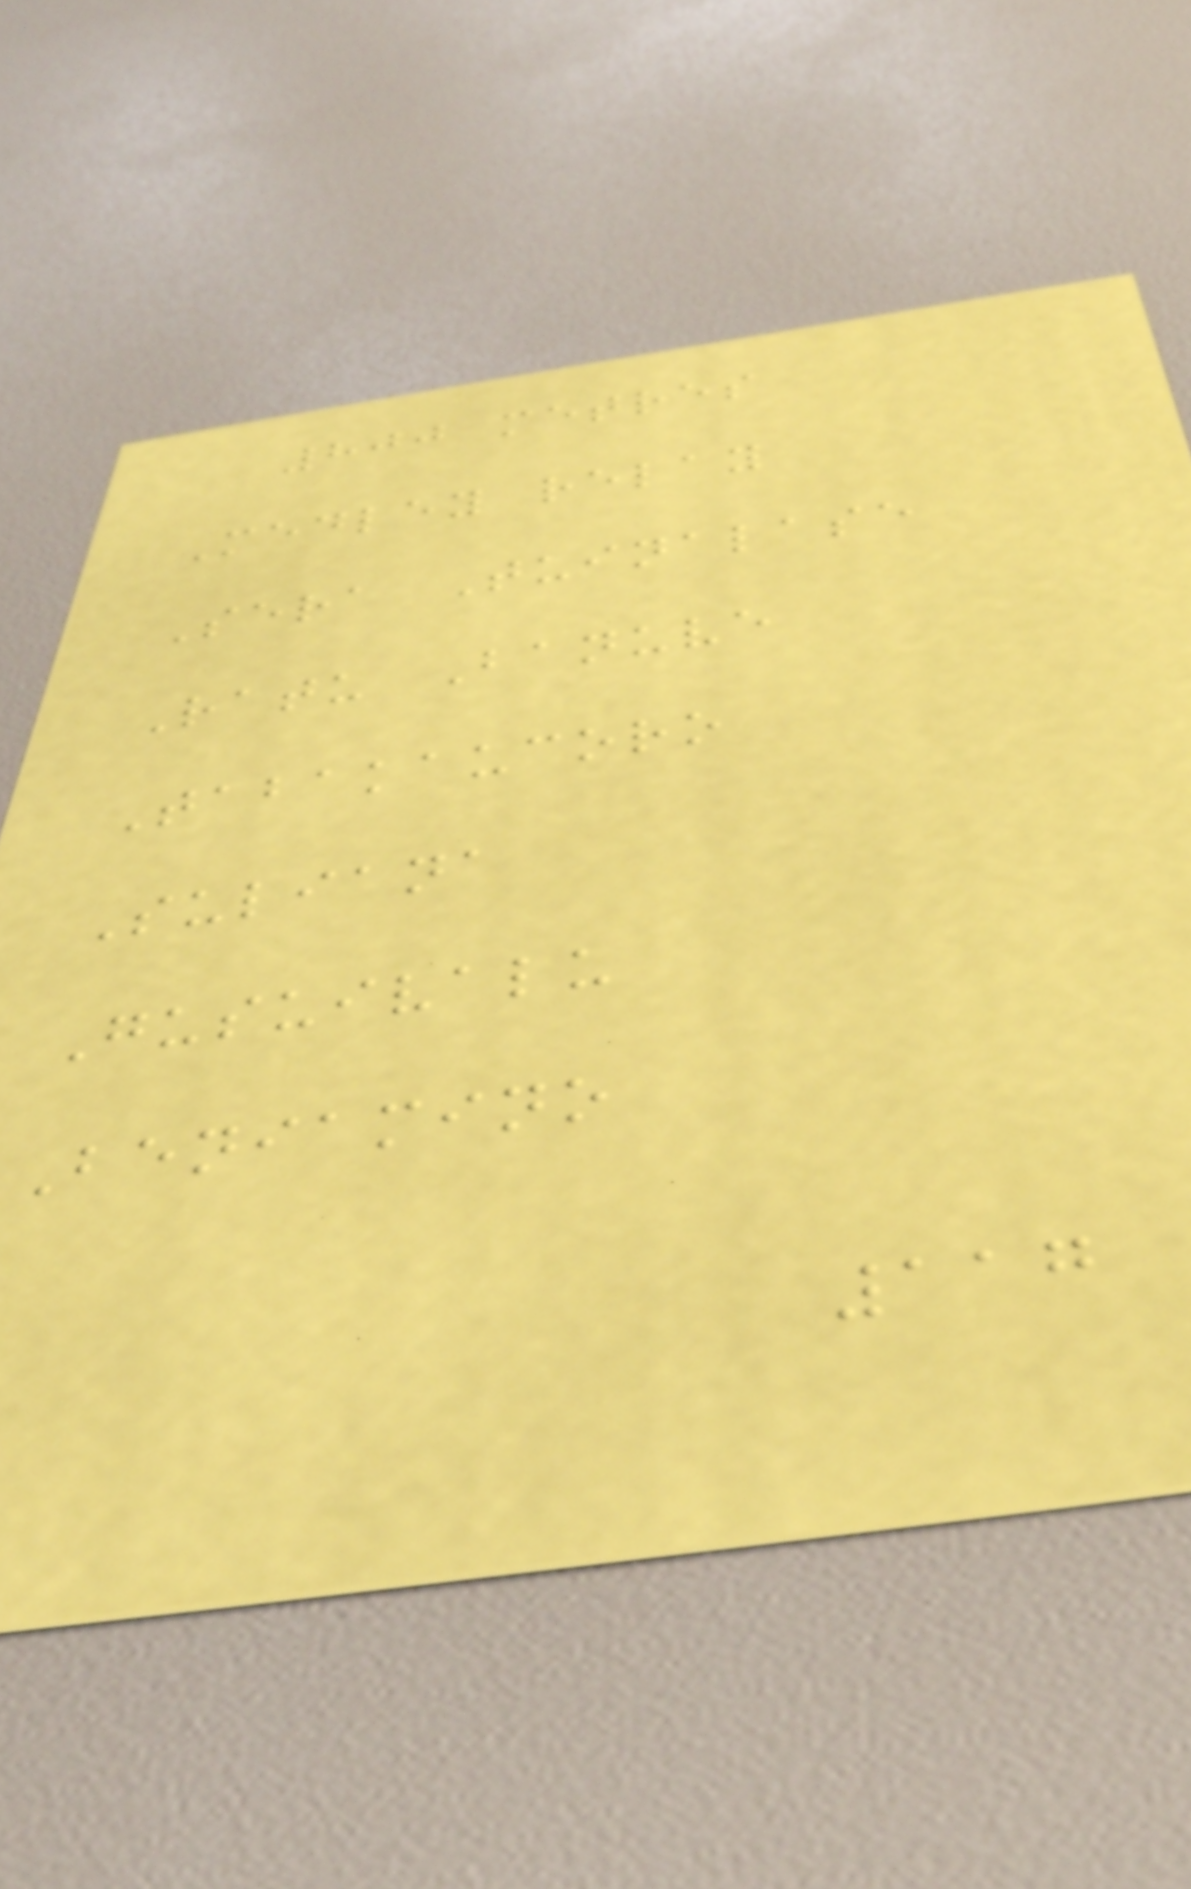800 metres
Medley relay
Sera Tuinalase
Ratu Banuve
Tabakaucoro
Suliana
Gusuivalu
Beniamino
117
